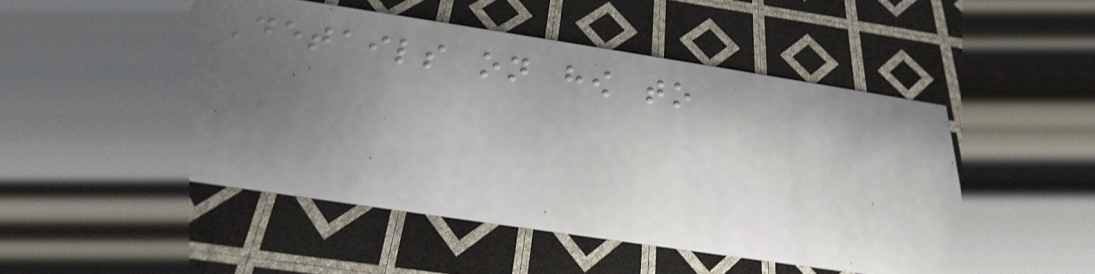Details on how to
